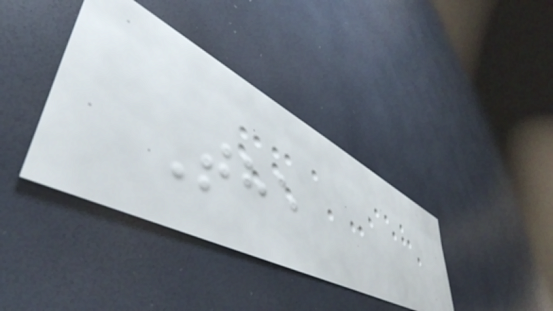The
